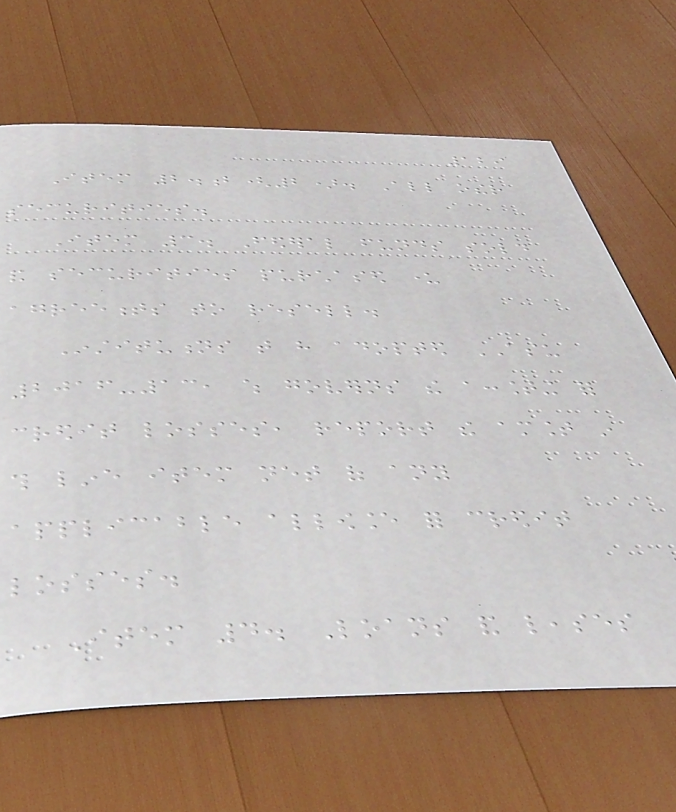129
Item 2.b(2). All other
securities.
Item 3. Federal funds sold
and securities purchased under
agreements to resell.
Institutions that have adopted ASU
2016-13, which governs the accounting for
credit losses, report the amount in
this line item net of any
applicable allowance for credit
losses.
Item 4. Loans and leases
